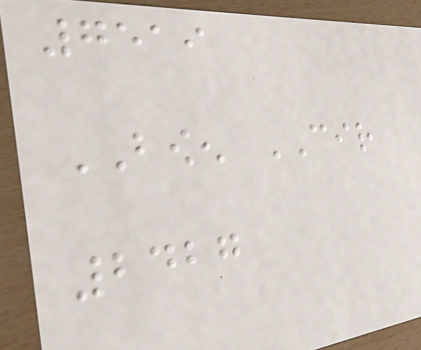7519
BOWEN CIR
2427
